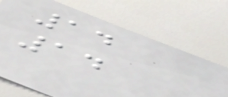14
14
